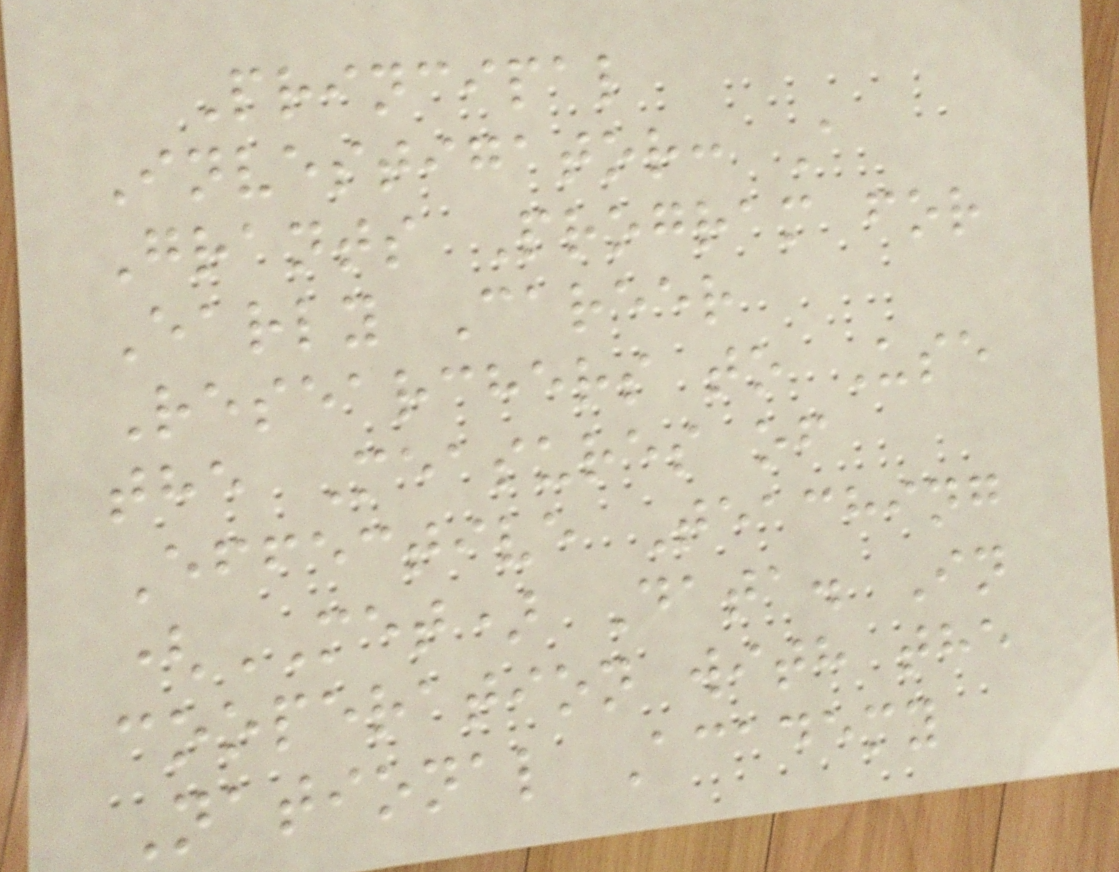Principal
Investigator: A
Grants Program for
Early Career
Researchers to Use
the Measures of
Effective Teaching
(MET) Data. In
cooperation with the
National Academy
